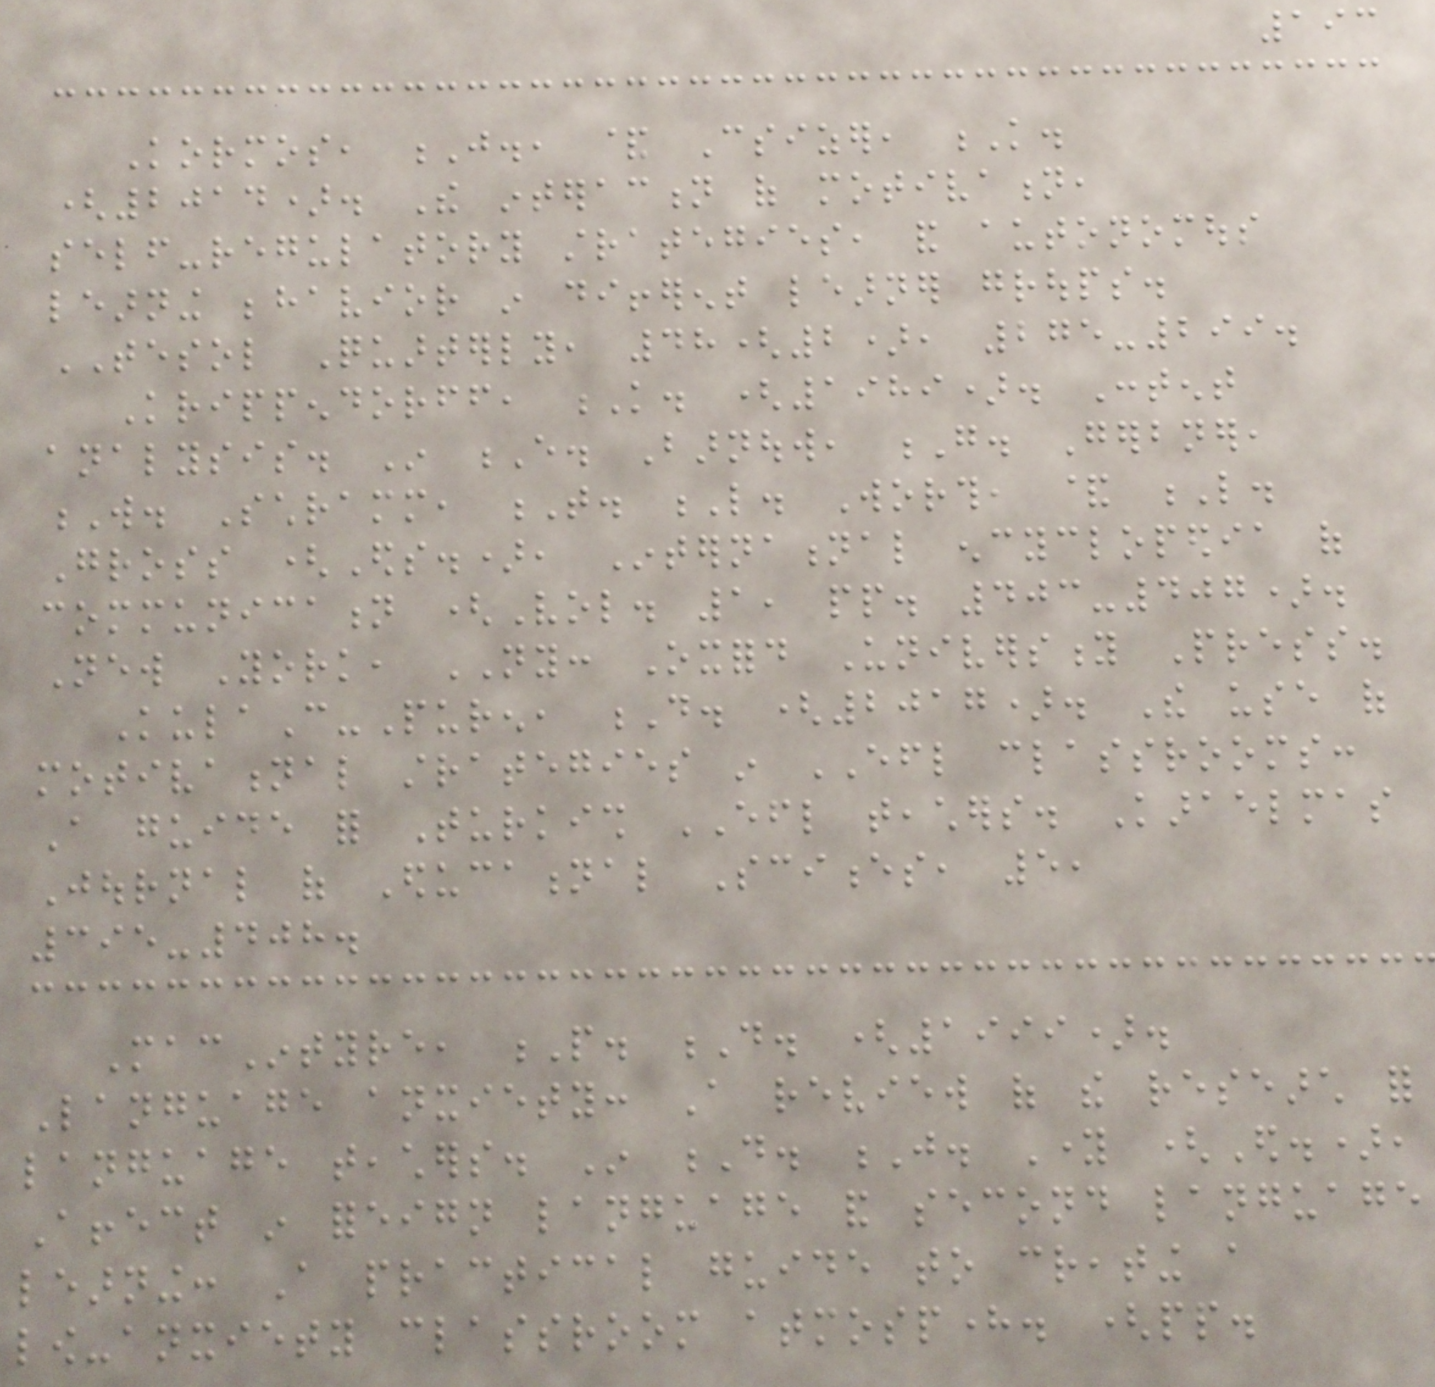193
Kormos, J., & Csizer, K.
(2014). The interaction of motivation,
self-regulatory strategies, and autonomous
learning behavior in different learner groups.
TESOL Quarterly, 48(2), 275-299.
Krippendorff, K. (1989). Content
analysis. In E. Barnouw, G. Gerbner,
W. Schramm, T. L. Worth, & L.
Gross (Eds.), International encyclopedia of
communication (Vol. 1, pp. 403-407).
New York, NY: Oxford University Press.
KulaC-Puren, D. (2017). The use of
motivational strategies in EFL classrooms:
A guide for Turkish EFL teachers. Karaelmas
Journal of Educational Sciences, 5,
395-408.
MacIntyre, P. D. (1999).
Language anxiety: A review of the research for
language teachers. In D. J. Young (Ed.),
Affect in foreign language and second language
learning: A practical guide to creating a
low-anxiety classroom atmosphere. (pp.
